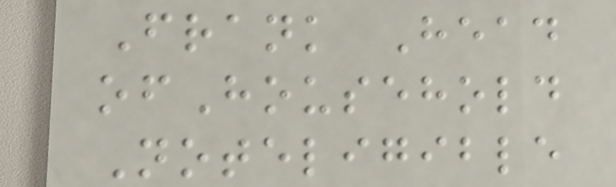Frank Head
ofHousehold
Noteligible
